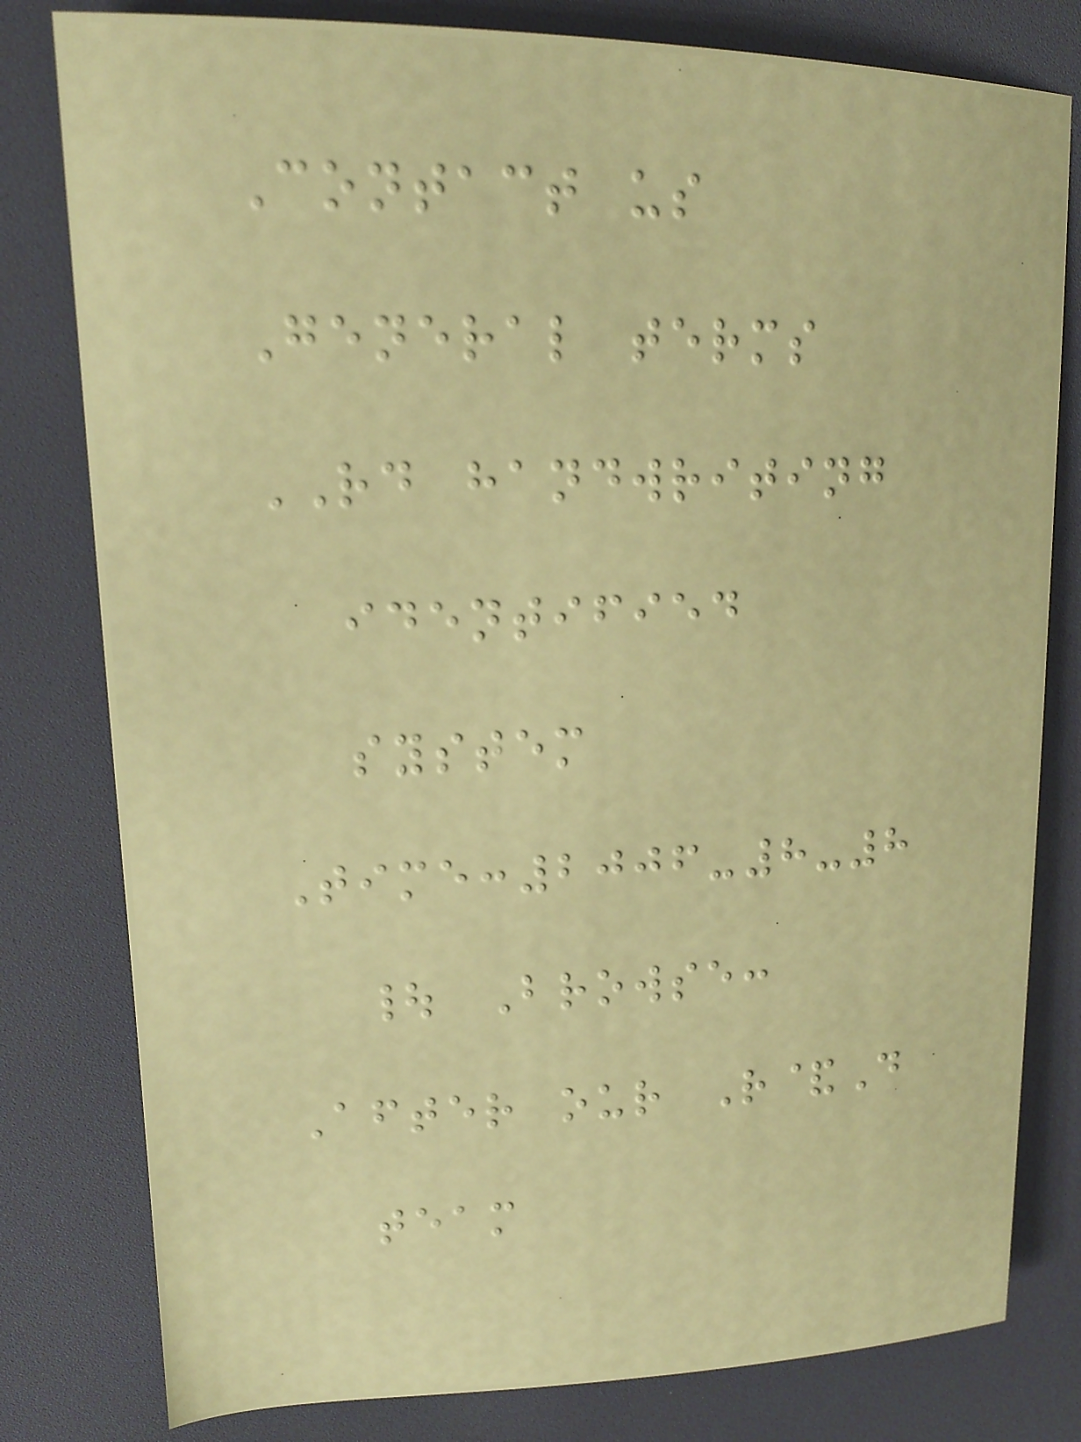Contact us
General terms
RD handwriting
identified
system
Time:2006-8-8
| Browse:
After our R&D
team
